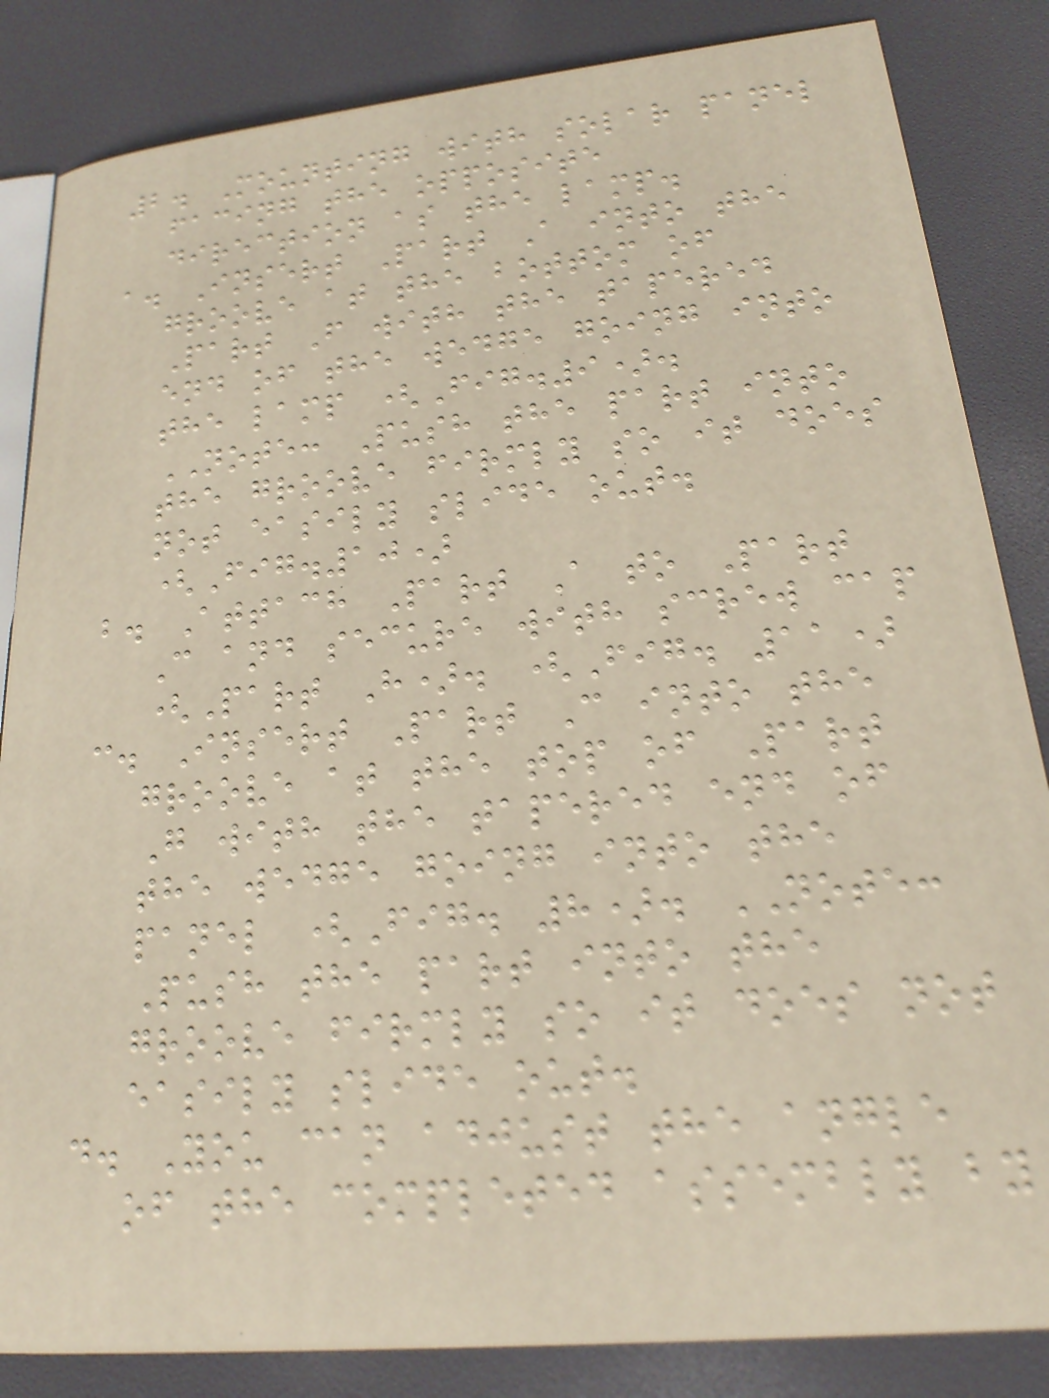2. Mounting with solar panel
facing the opposite
direction as the lamp.
a. Insert Part A into the
groove at the bottom of
Part F with the tapered
end of the wedge going into
the lamp (Fig.9).
NOTE: Push the part into
the groove firmly so it does
not easily slide out.
(Fig.10)
b. Attach Part A to Part
C and secure with screw cap
(Part H). (Fig. 11)
c. Insert Part C into the
groove at the top of Part
G with the tapered end of
the wedge going into the
panel (Fig. 8). NOTE:
Push the part into the
groove firmly so it does not
easily slide out.
d. You can adjust the angle
of the completed assembly by
